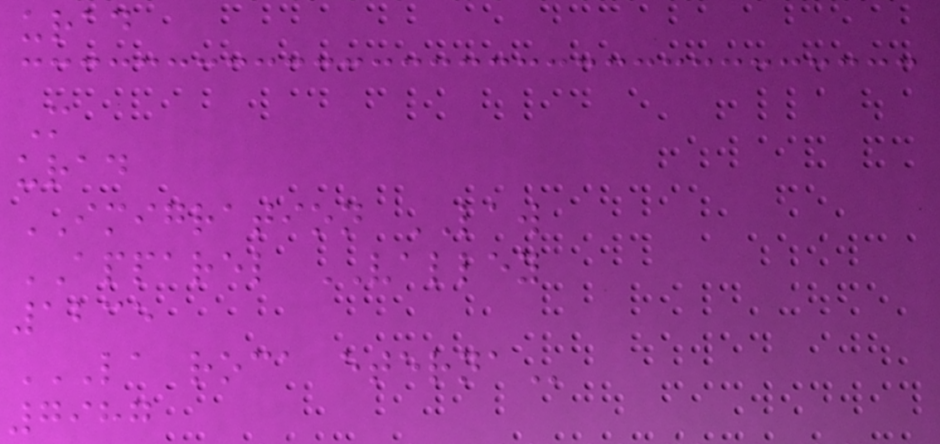urad
M
urad
IMIGRATION LAW
APPAREL VALLEY
1235
LA ROCA ETERNA
7987
